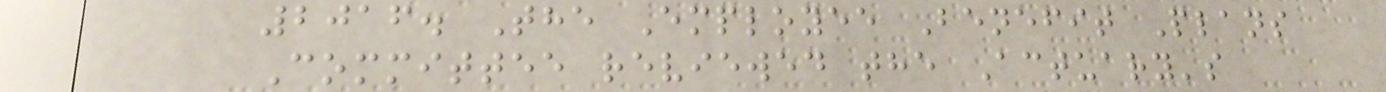2016. The Employee Benefit Plans
Committee reviewed the Actuary's
